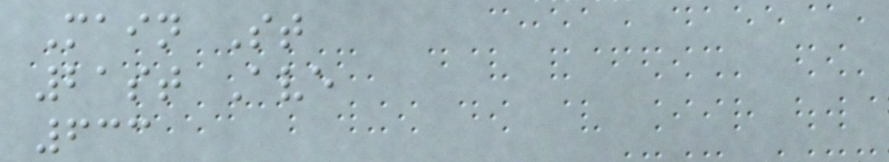Main St
21st Ave
633
